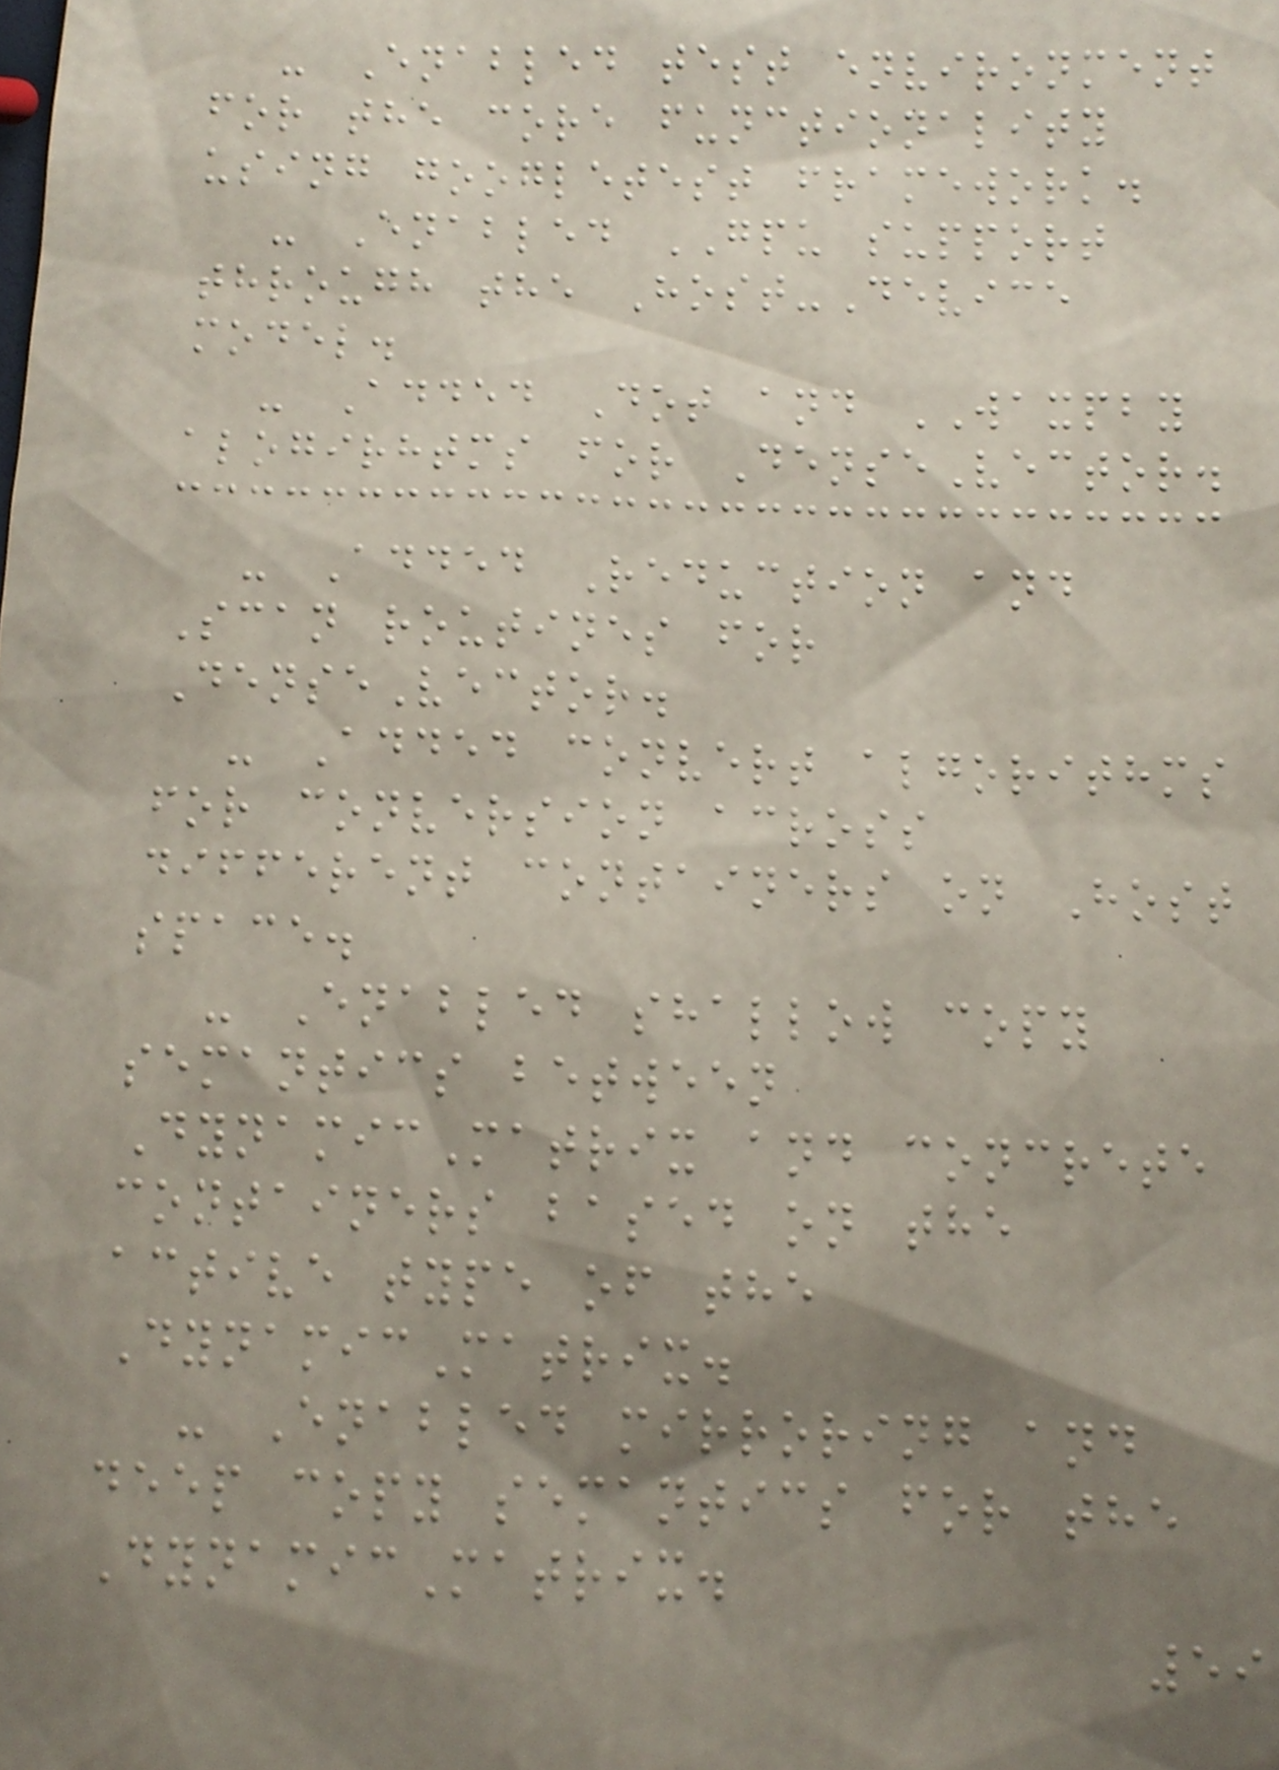- Enabled test environment
for the core functionality
using googletest framework.
- Enabled GPU support
through the Host-Device
model.
- Added Dot and WAXPBY
alogirhtms for DenseVector.
- Added Reduction and
Scan routines for
DenseVector.
- Added convert algorithms
for conversion across
different containers on Host
space.
- Enabled shallow copy
semantics between
DynamicMatrix and concrete
containers based on the
active type of the
DynamicMatrix.
- Enabled mirroring and
deep copy semantics for the
DynamicMatrix.
59
